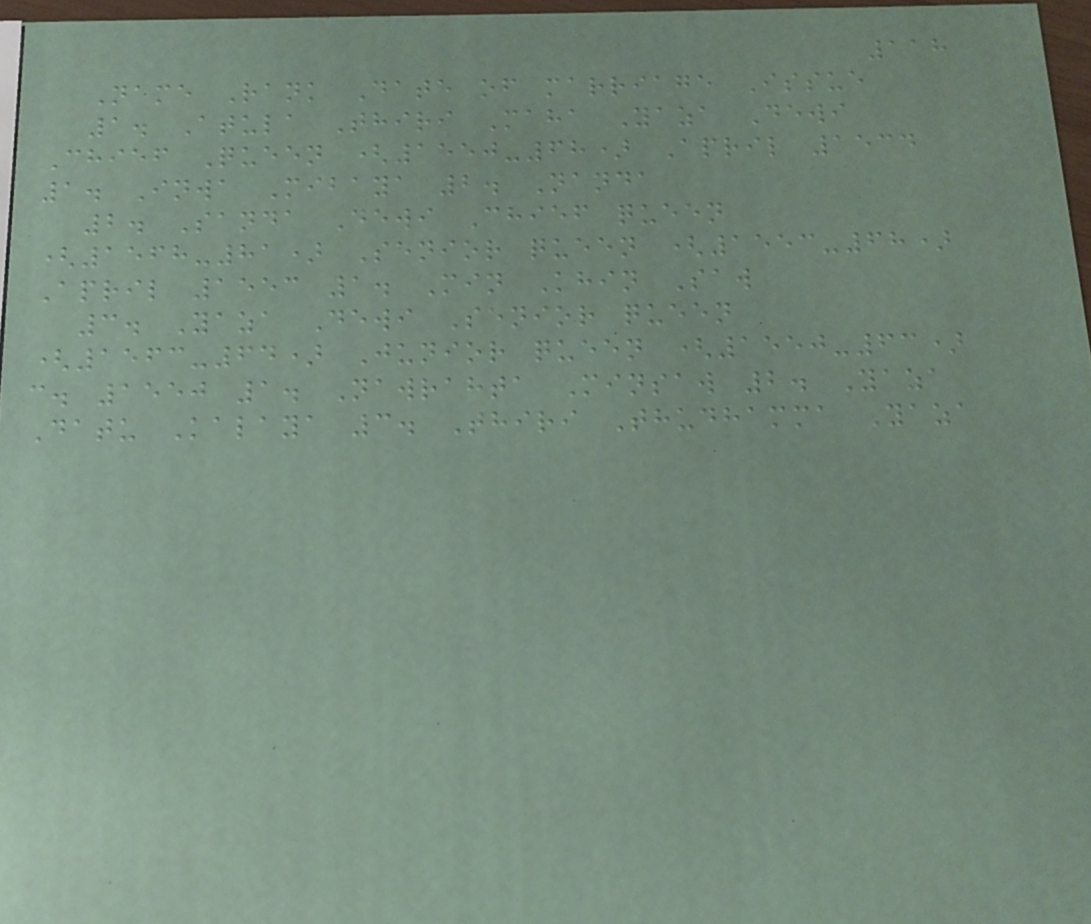118
Name Rank Date of marriage Issue
1. Atula Thiri Maha Yaza Dewi
Chief Queen (1550-68) April 1534
1. Inwa Mibaya 2. Nanda
2. Sanda Dewi Chief queen
(1568-81) Senior queen (1553-68)
April 1553 1. Min Khin Saw
3. Yaza Dewi Senior queen
(1563-64) Junior queen (1550-63)
c. 1550 1. Nawrahta Minsaw 2. Yaza
Datu Kalaya 3. Thiri Thudhamma Yaza
